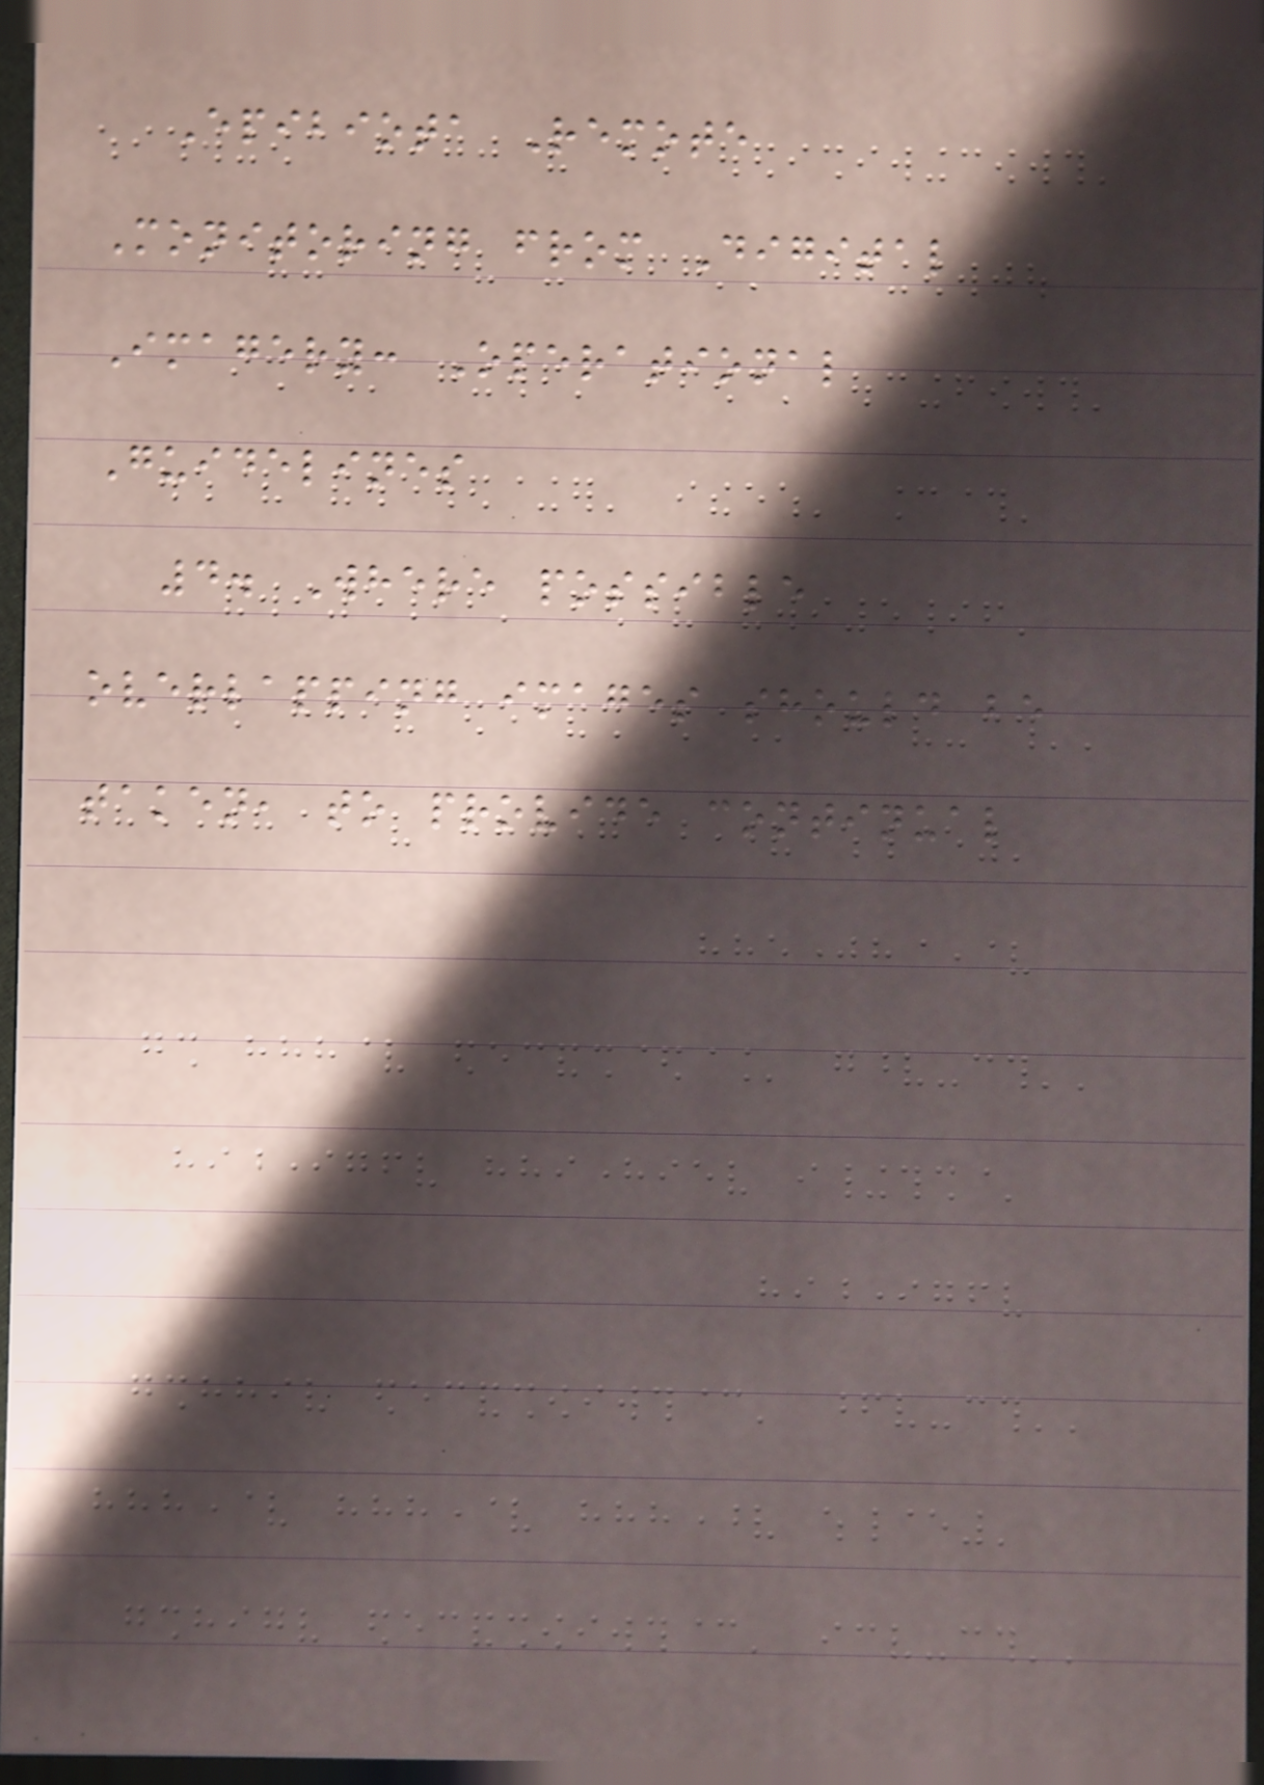Epibiota Remote
Monitoring from Digital
Imagery: Operational
Guidelines
4. Where possible
overlapping images should be
taken, to provide continual
